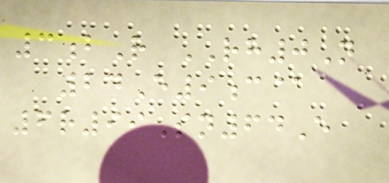3bR RH0N
24E9c@
6r99Sn64E
